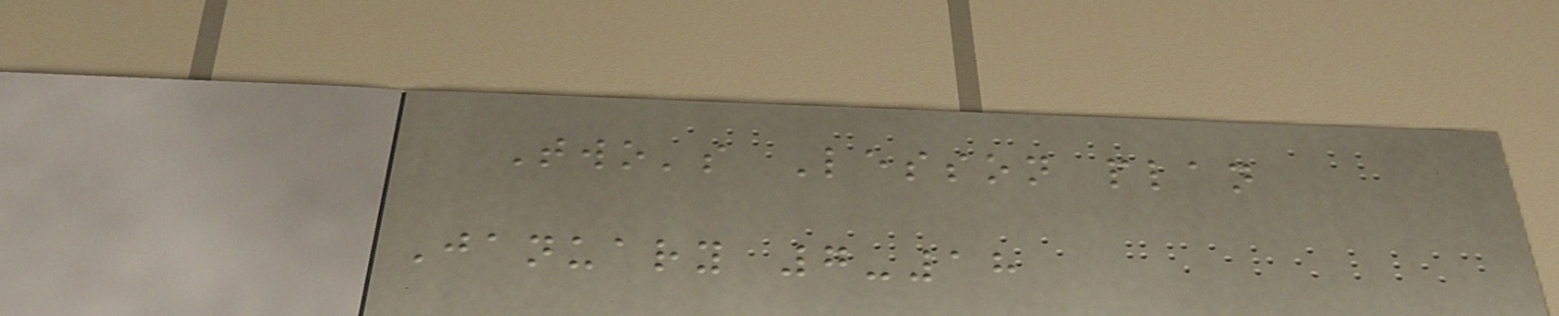Two's Lesson plan
January 7-18
